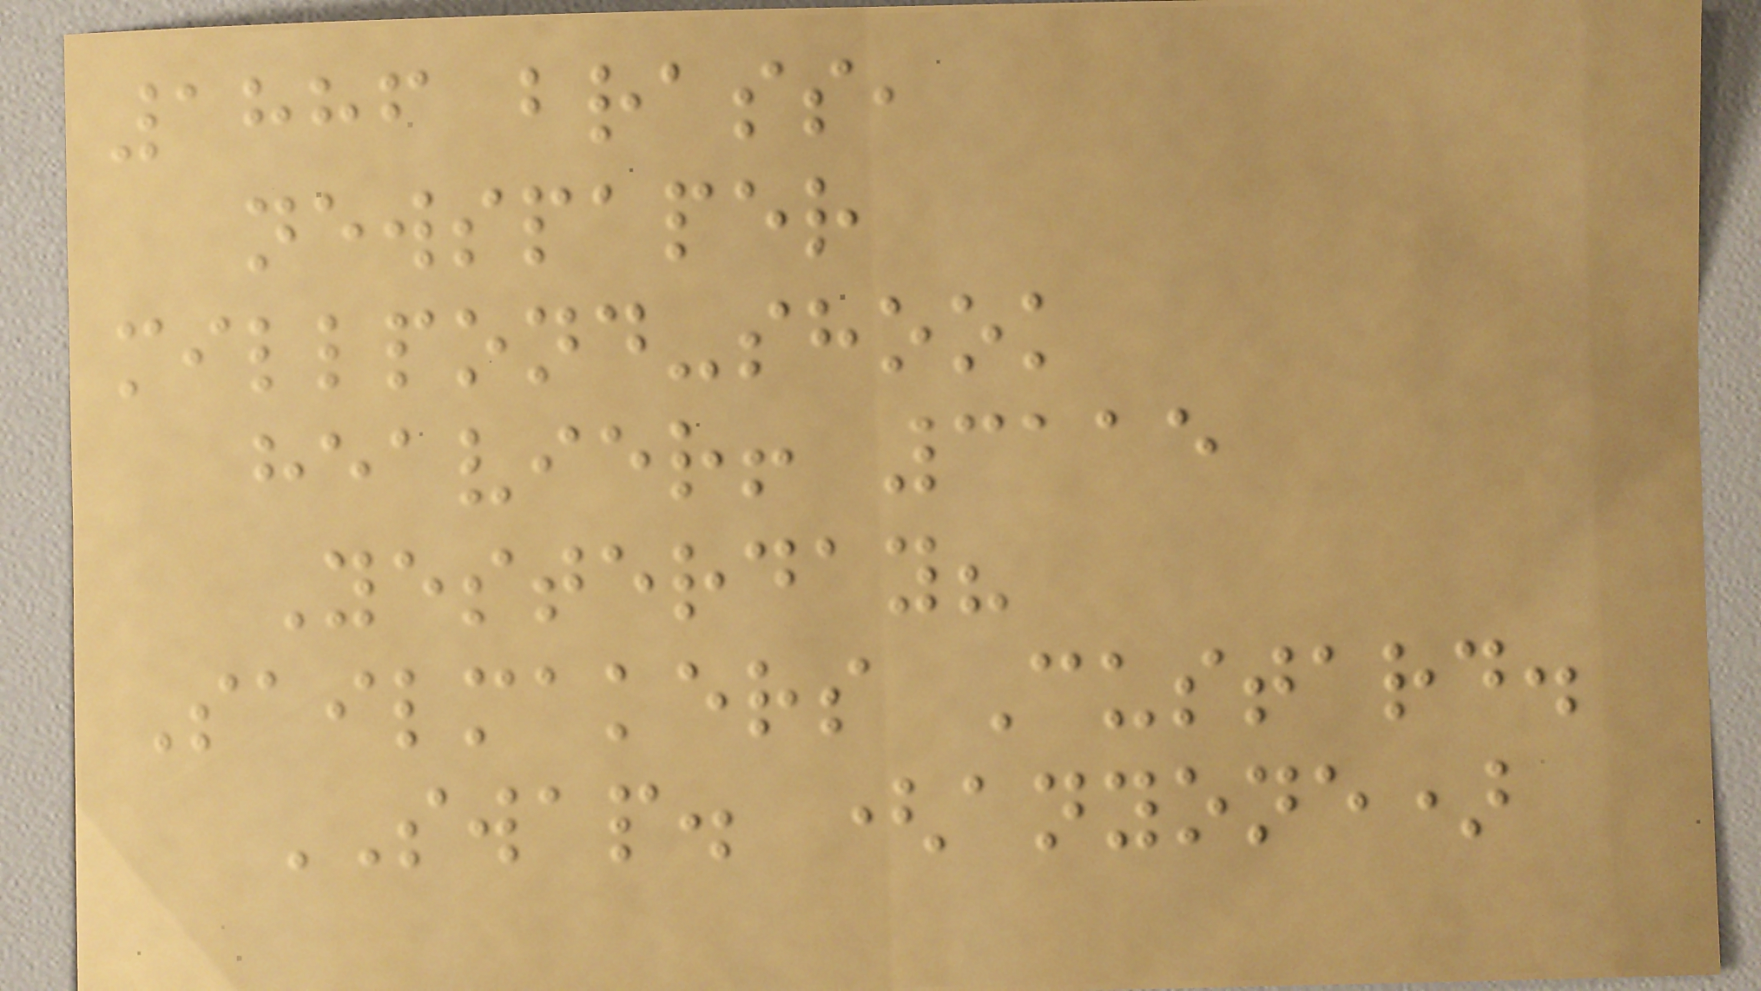1886 brass,
newspaper
millpond-shook
heavier! 3115
Yesterday?
Sailmakers Custard.
SWAP. (anyone)
